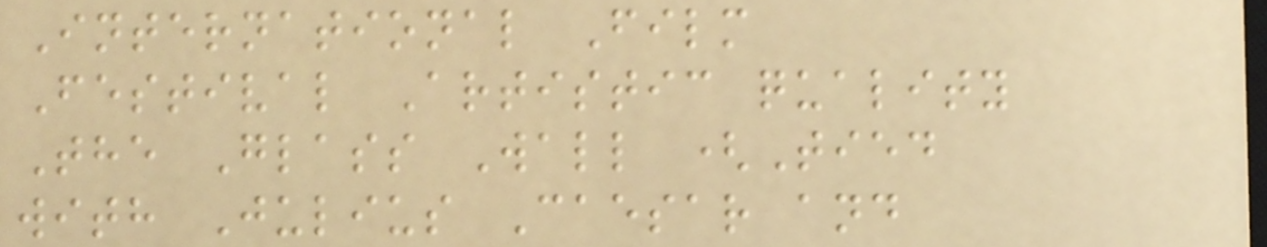International Film
Festival Artistic quality
The Glass Wall (Tied
with Julius Caesar and
